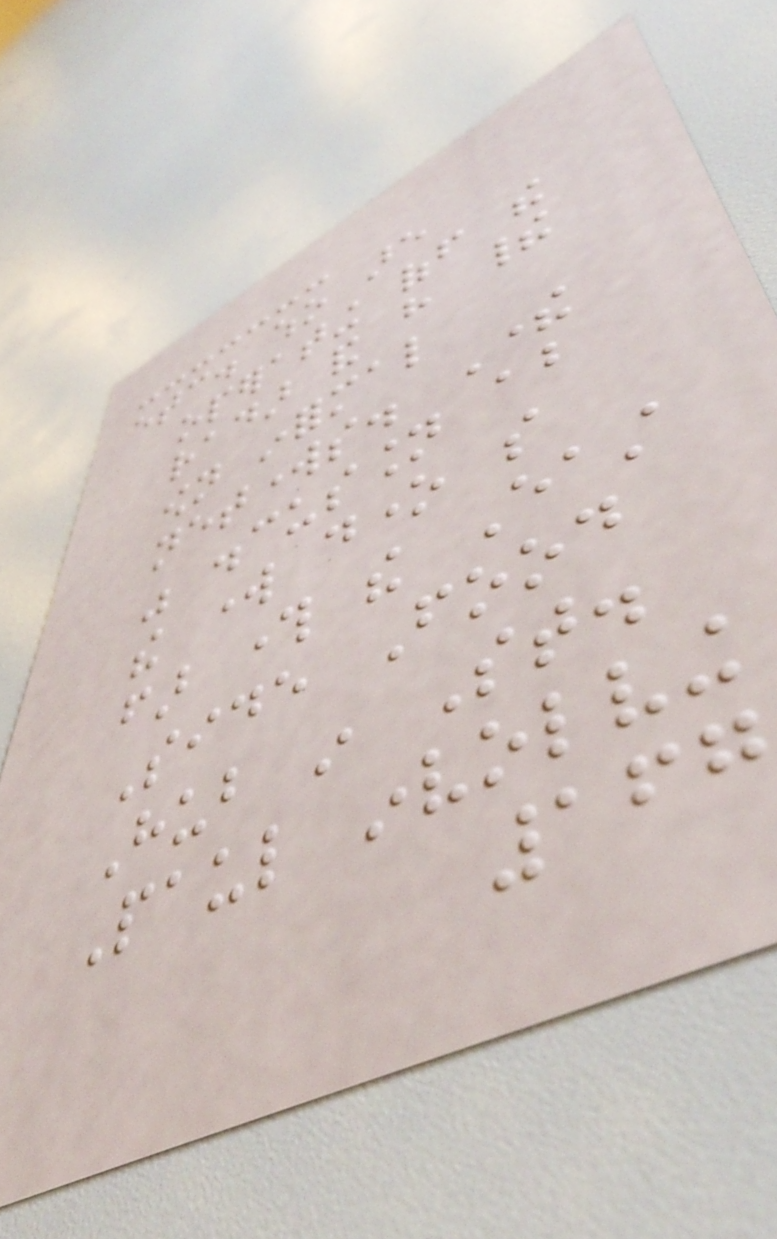etc. who are
operating off the
radar and have their
own informal
networks. There
was discussion about
the work done so
far through the East
Side Food
Hub in St.
Paul involving
167
